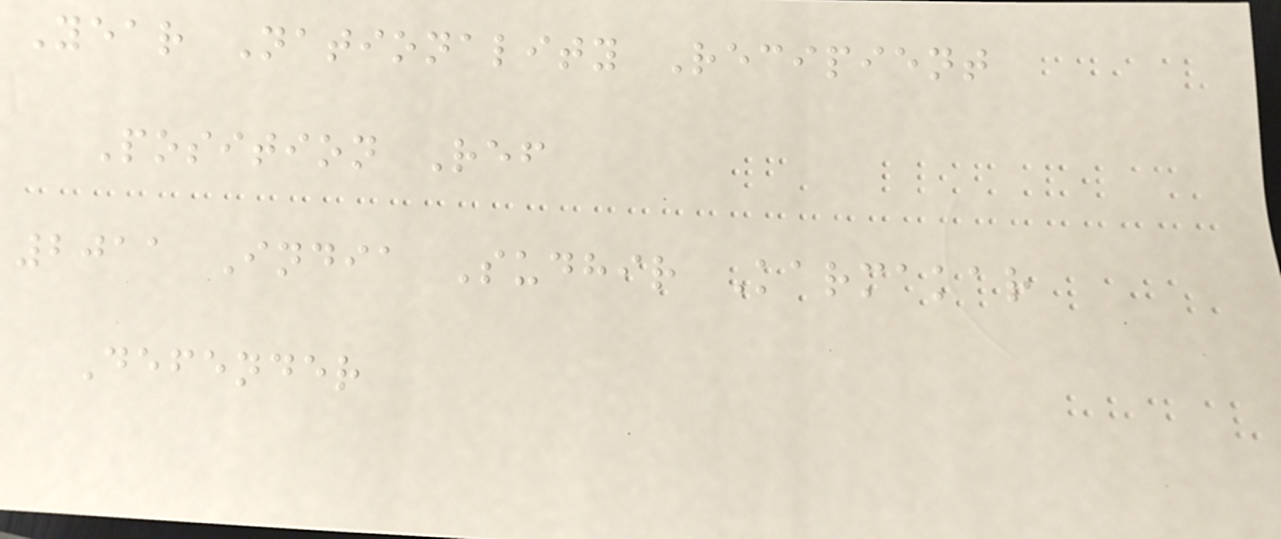Year Nationality Recipient
Position Ref
2011 India Sudhir Karmakar
Defender
